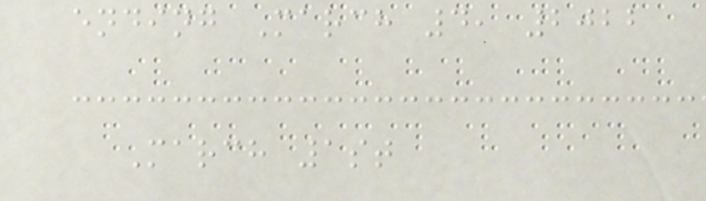ending March 4, 2022
March 1st
